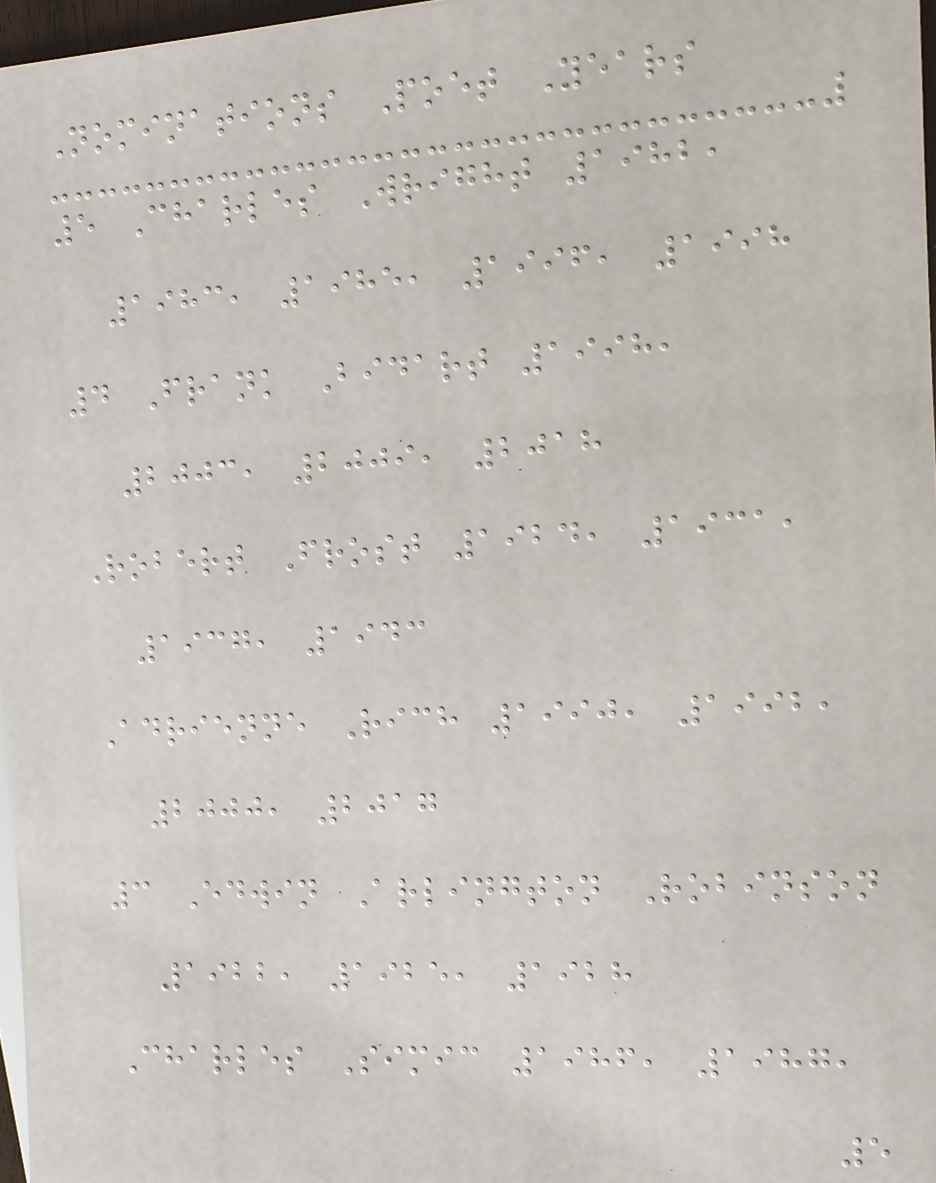Nominations Poet Years
5 Charles Wright 1982,
1983, 1985, 1996, 1998
4 Frank Bidart 1998,
2003, 2009, 2018
Robert Frost 1924, 1931,
1937, 1943
Adrienne Rich 1990, 1992,
2000, 2017
3 Edwin Arlington Robinson
1922, 1925, 1928
Charles Simic 1986, 1987,
5
